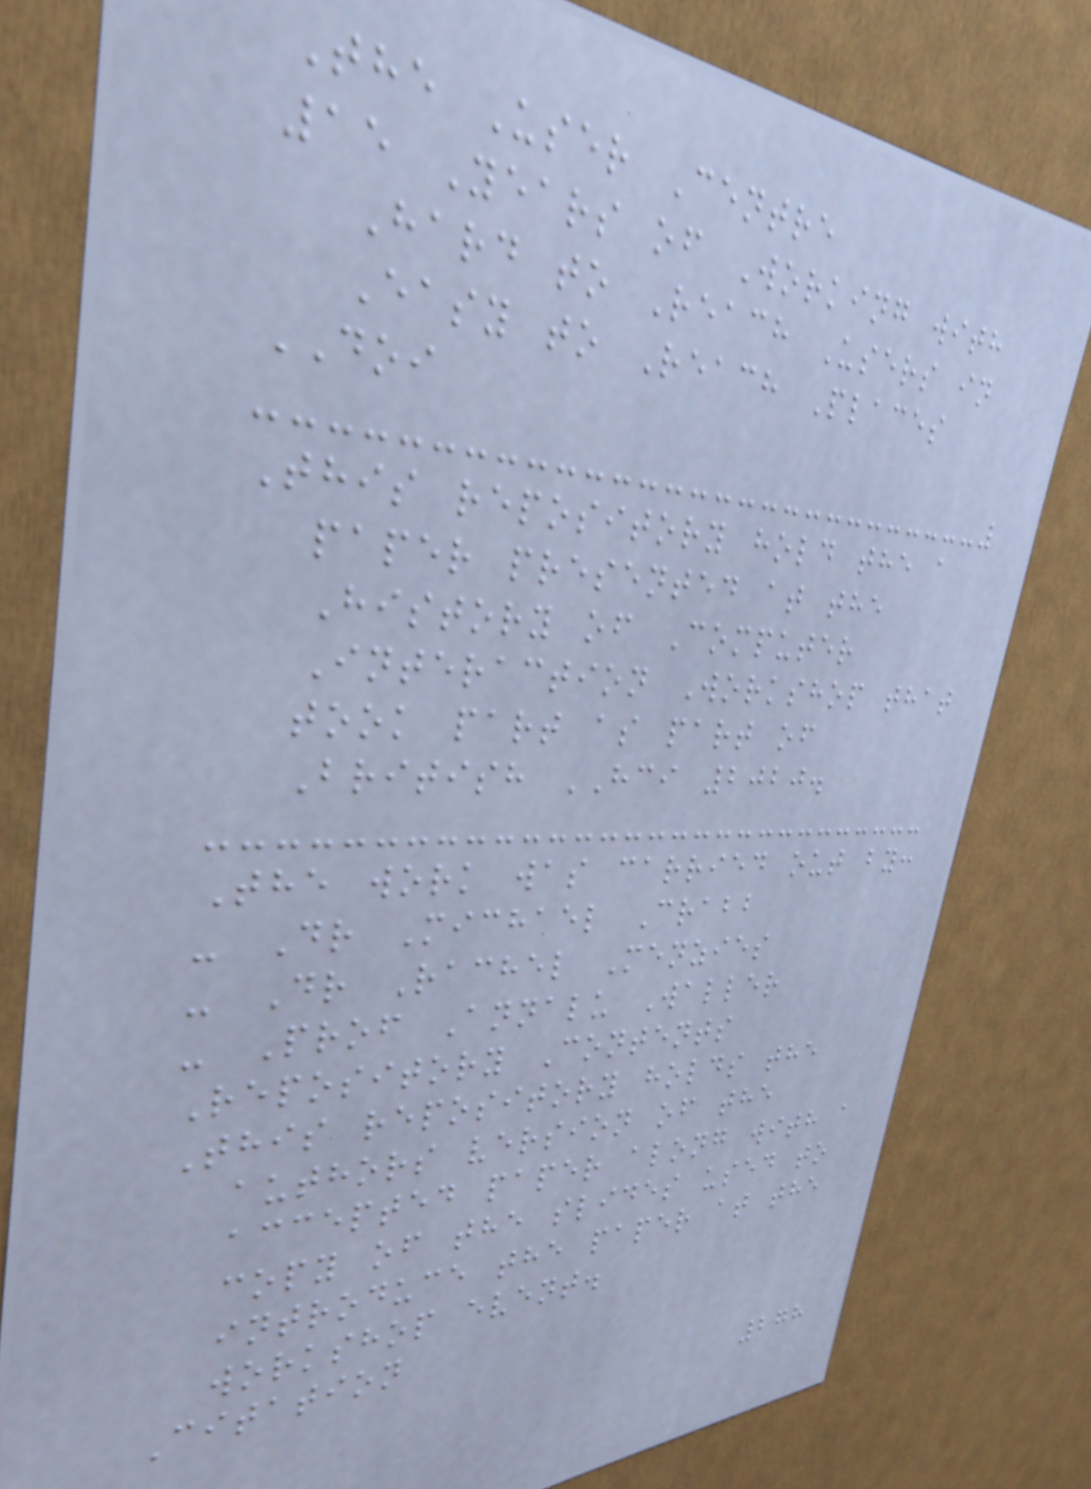The User Centre
15 Years of Working with
Hard to Reach Users in
Easy to Reach Places
DOI
This repository hold the a
paper presented at the
History of Computer
Interaction Workshop that
took part as part of
British HCI 2020.
The work was carried out by:
- Dr Michael Crabb
- Dr Rachel Menzies
- Prof Annalu Waller
Repository Contents
This repository holds the
authors version of the
accepted paper along with a
copy of the slides used to
introduce the paper at the
workshop event.
Citation
278
